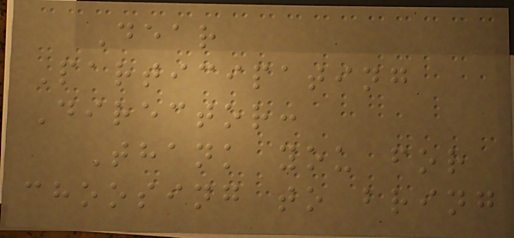Dear
Participating
Director:
Thank you for
choosing to bring
